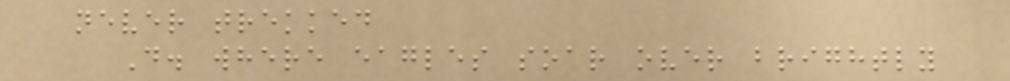never trekked
D. where eagles soar over brightly
